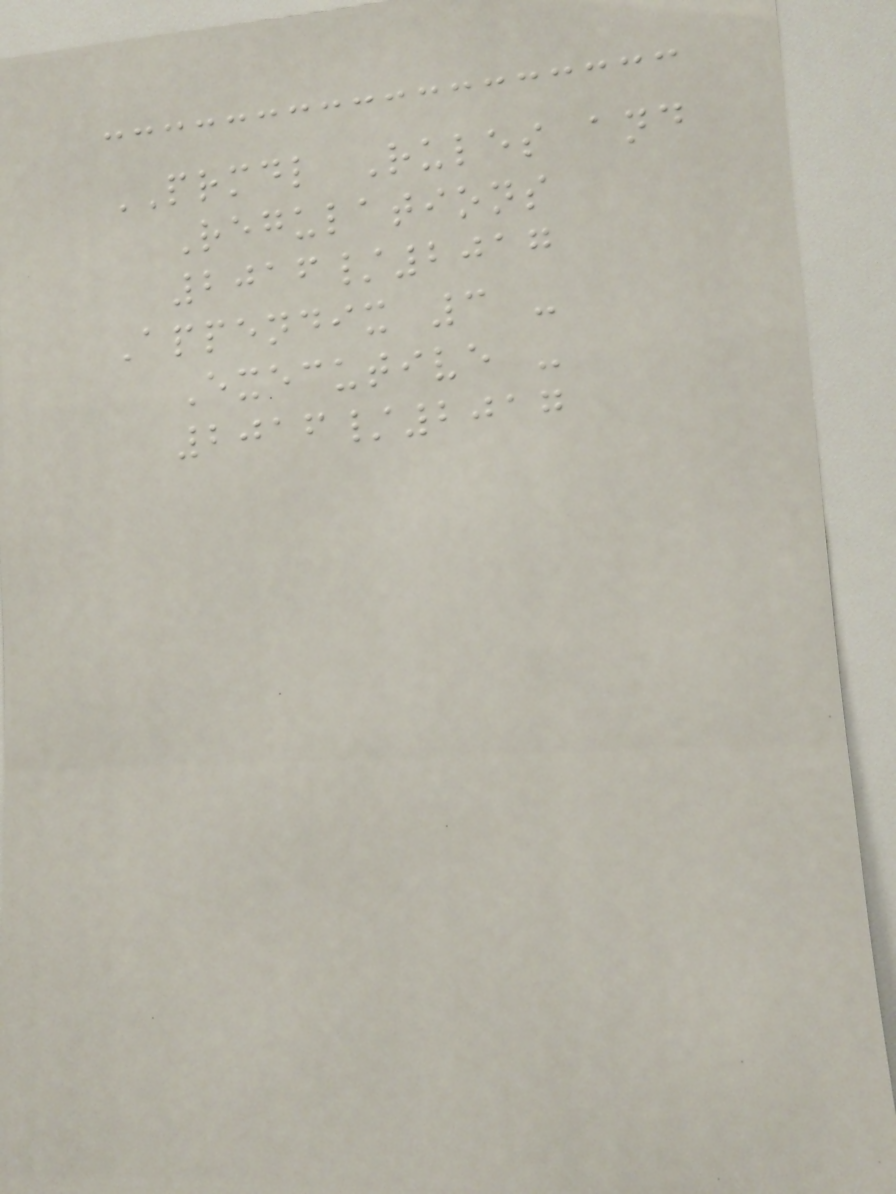PRMDL Rules and
Regulations
2016/2017
Appendix 3 -
Executive -
2016/2017
